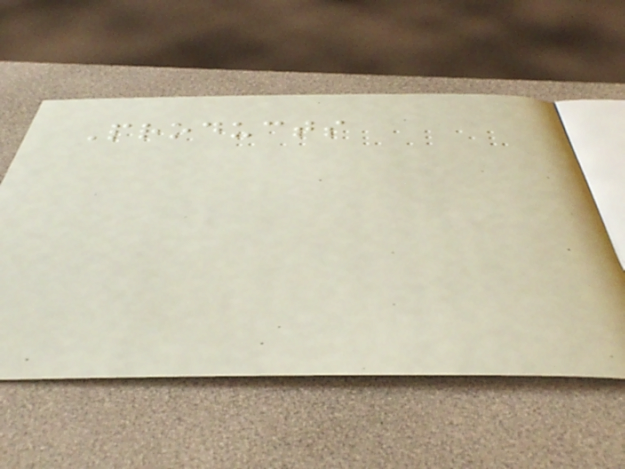Products
